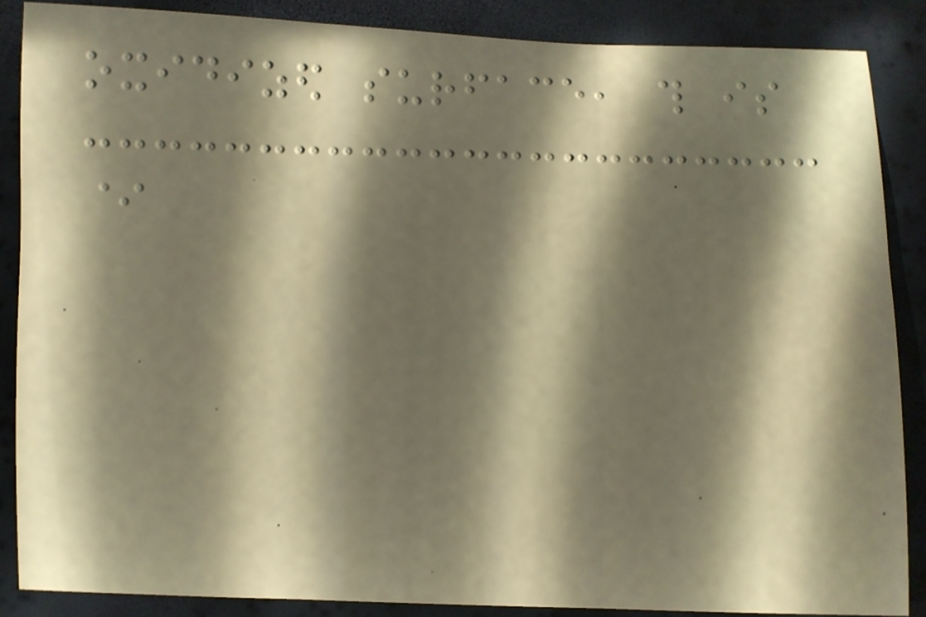oxidized surface, this is
*
